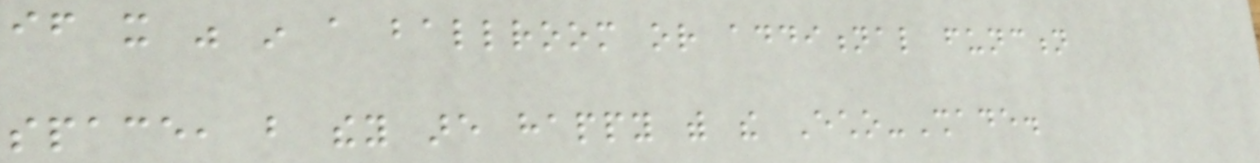if it was in a ballroom or additional function
space, but they are happy with the Echo-Shade.
